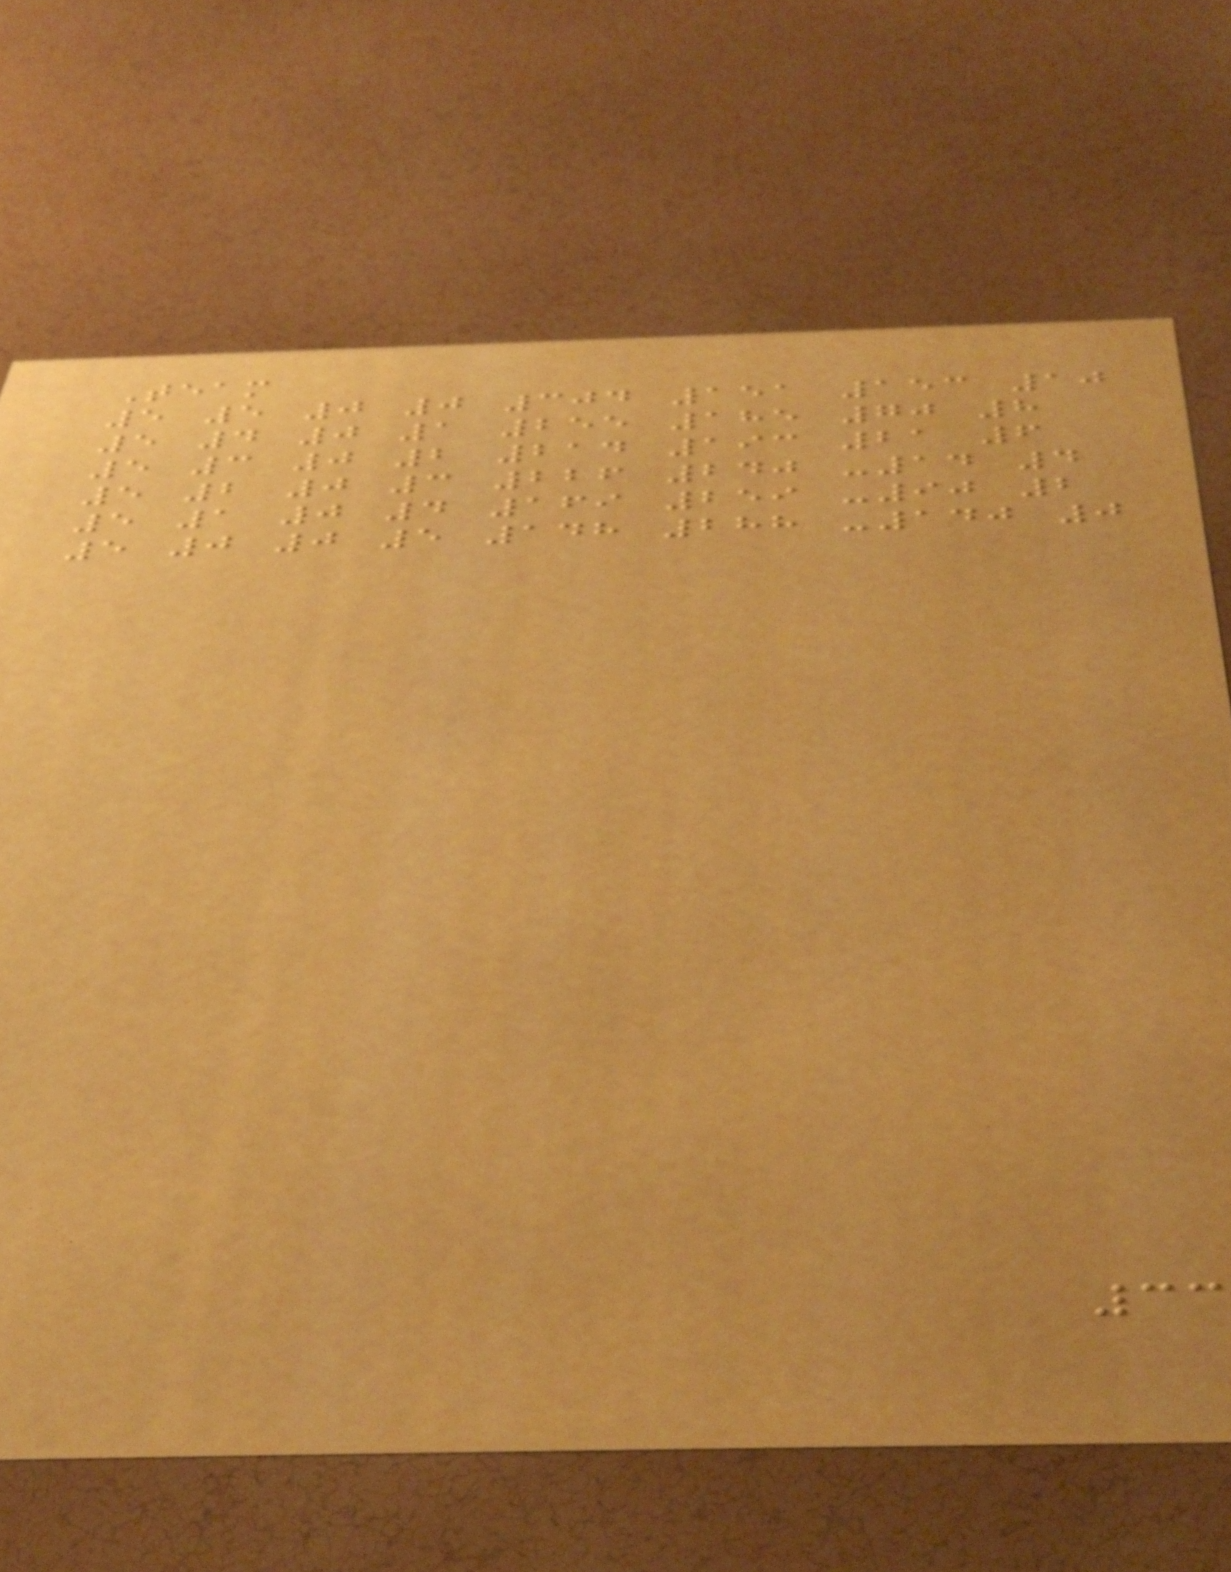Team
5 5 0 0 304 151 153 10
5 4 0 1 255 185 70 8
5 3 0 2 214 193 21 6
5 2 0 3 226 240 -14 4
5 1 0 4 169 259 -90 2
5 0 0 5 148 288 -140 0
33
